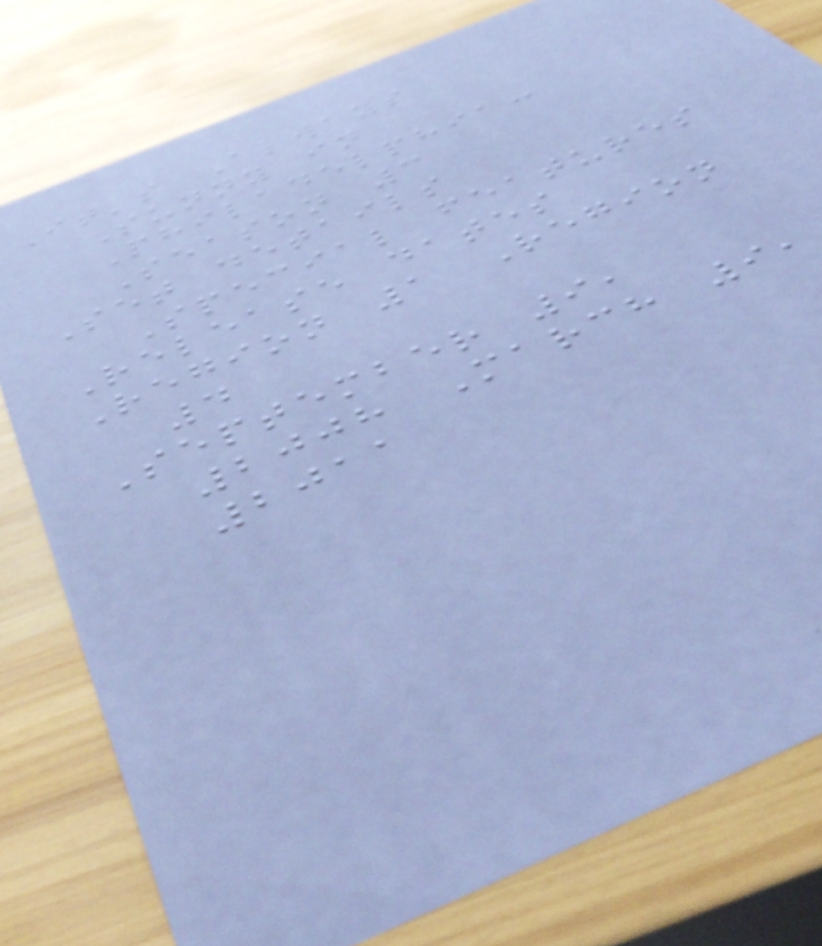It's Always
Sunny in
Philadelphia:
Season 3
Set details
Special features
Release dates
Region 1 Region
4
September 9,
2008 March 9,
2011
